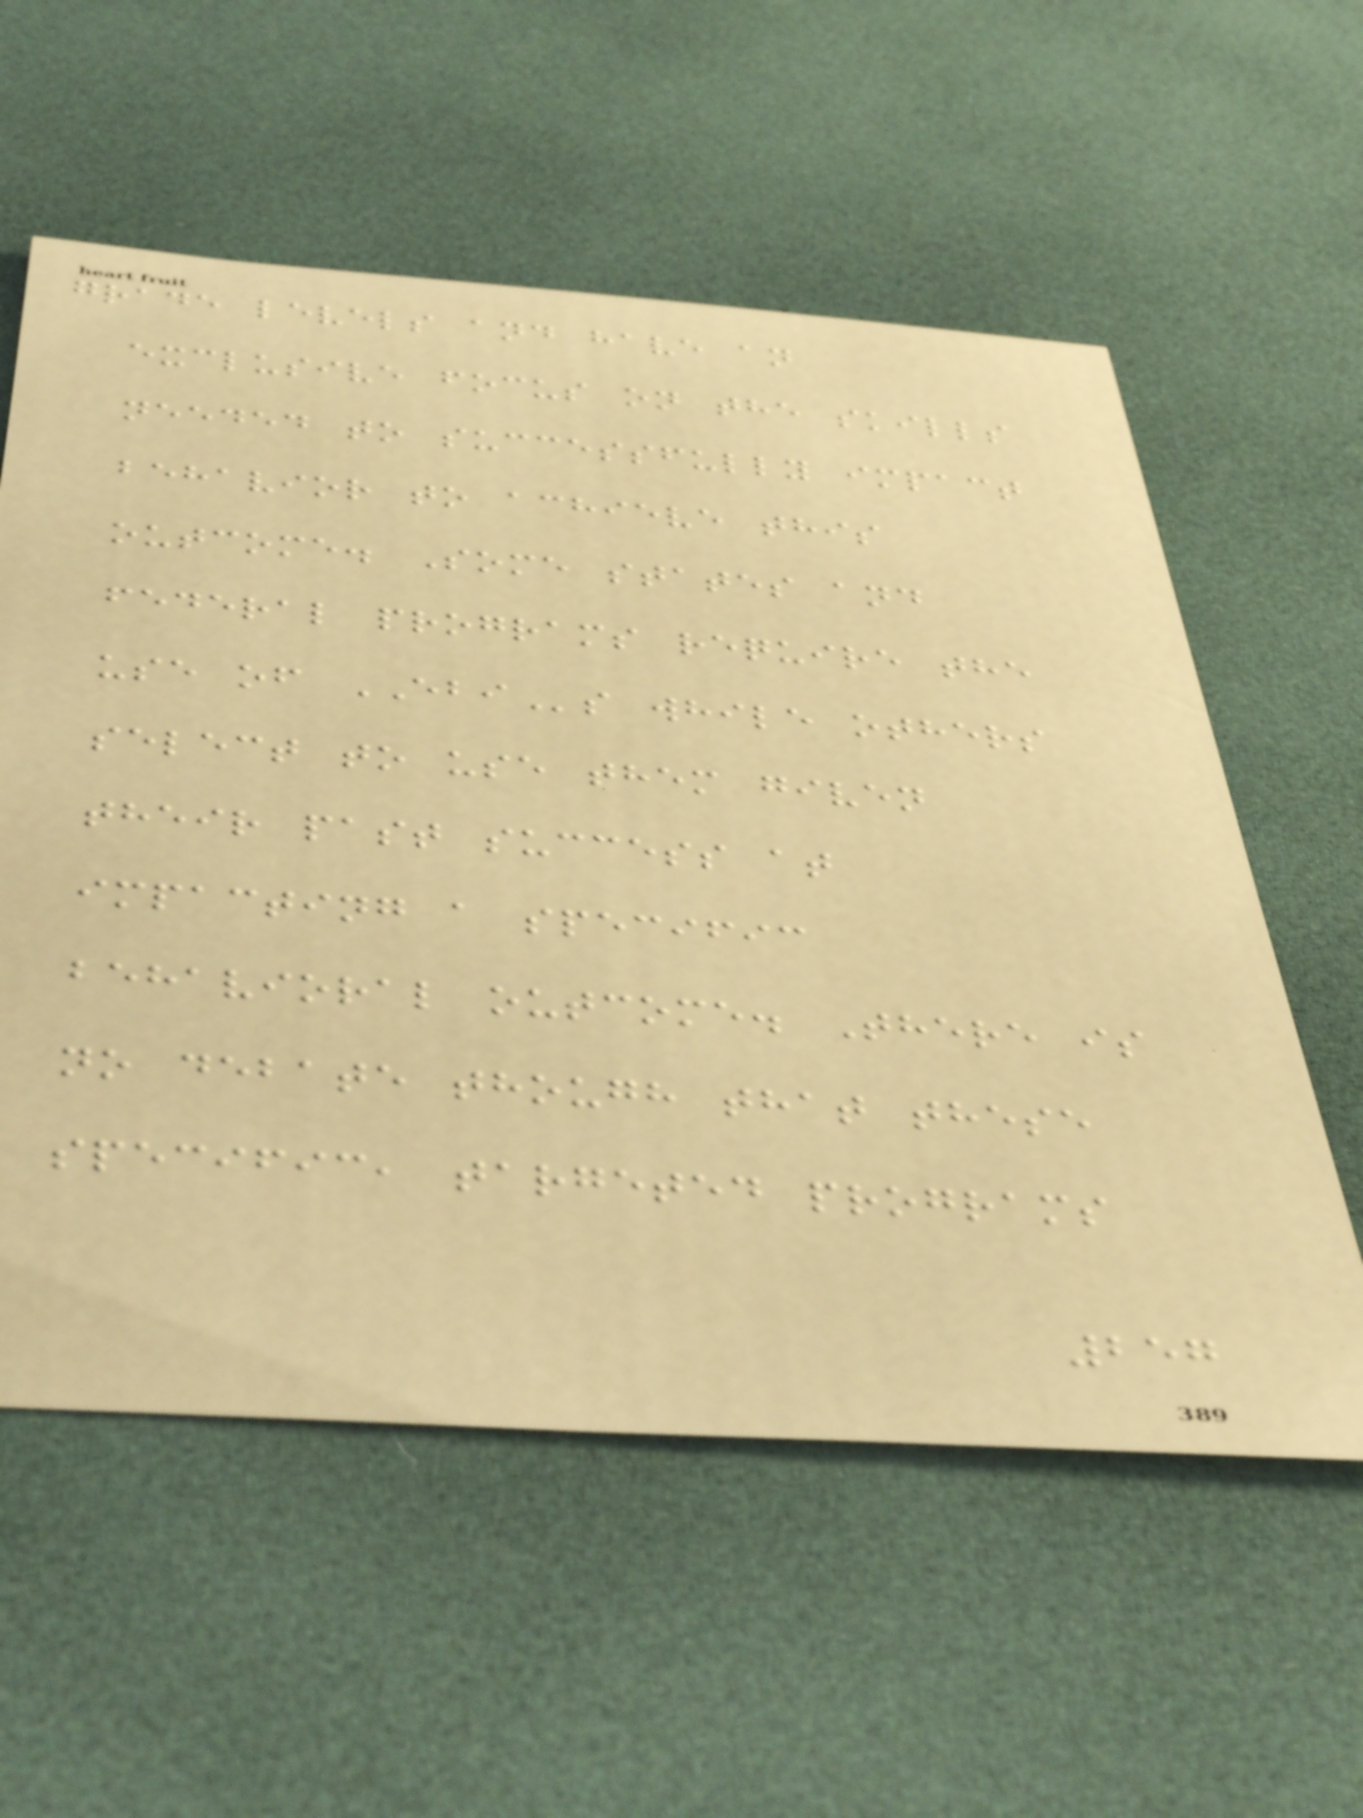grade levels and have an
exclusive focus on the skills
needed to successfully impact
behavior to achieve this
outcome. Some states and
federal programs require the
use of EBIs while others
select to use them given
their past success at
impacting a specific
behavioral outcome. There is
no debate though that these
specific, targeted programs
257
